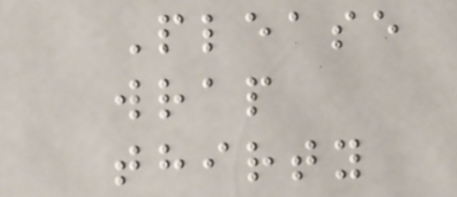Please
wrap
thirty
